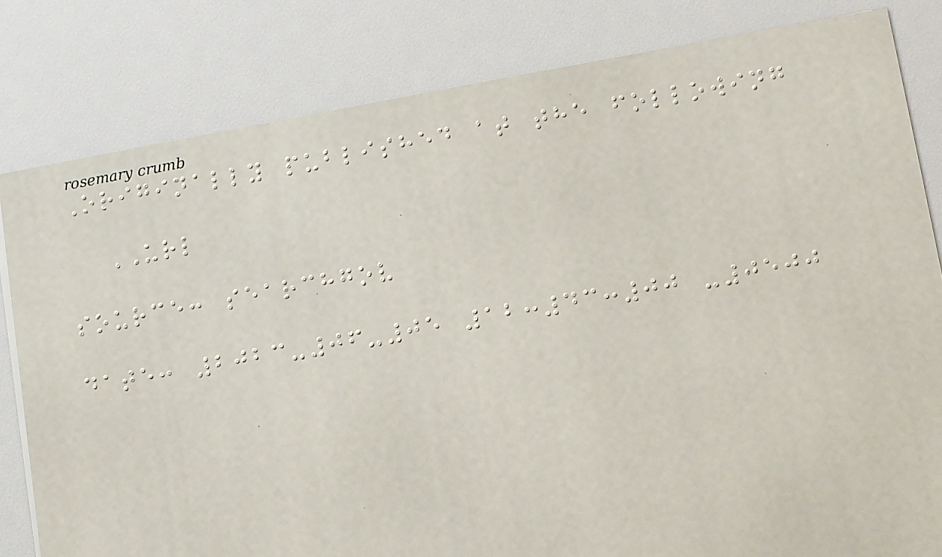Originally published at the following
URL
source: searchgov
date: 2023-06-05 12:43:00 -0500
